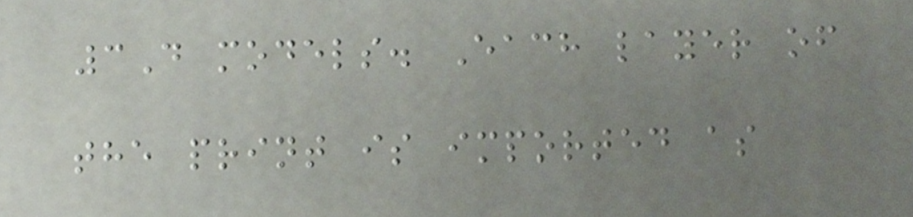3D models. Each layer of
the print is imported as
